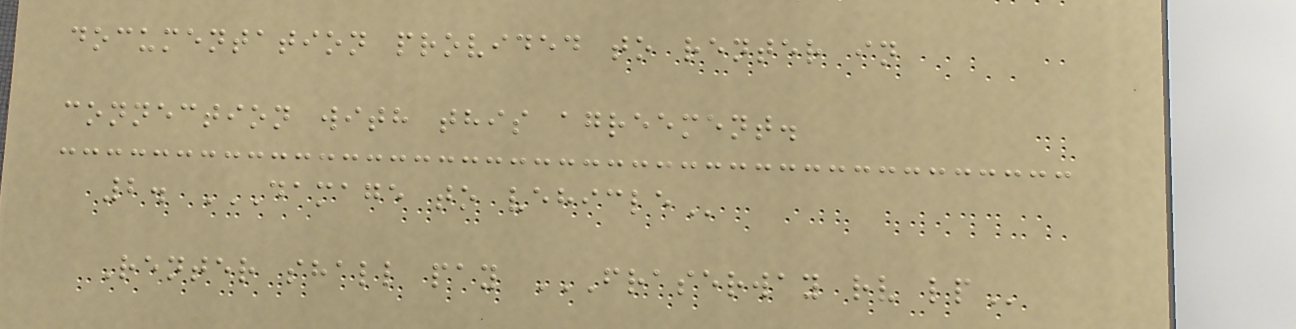documentation provided to renter in
connection with this agreement.
2. DAMAGE TO VEHICLE
Renter shall pay FRASERWAY RV LP
